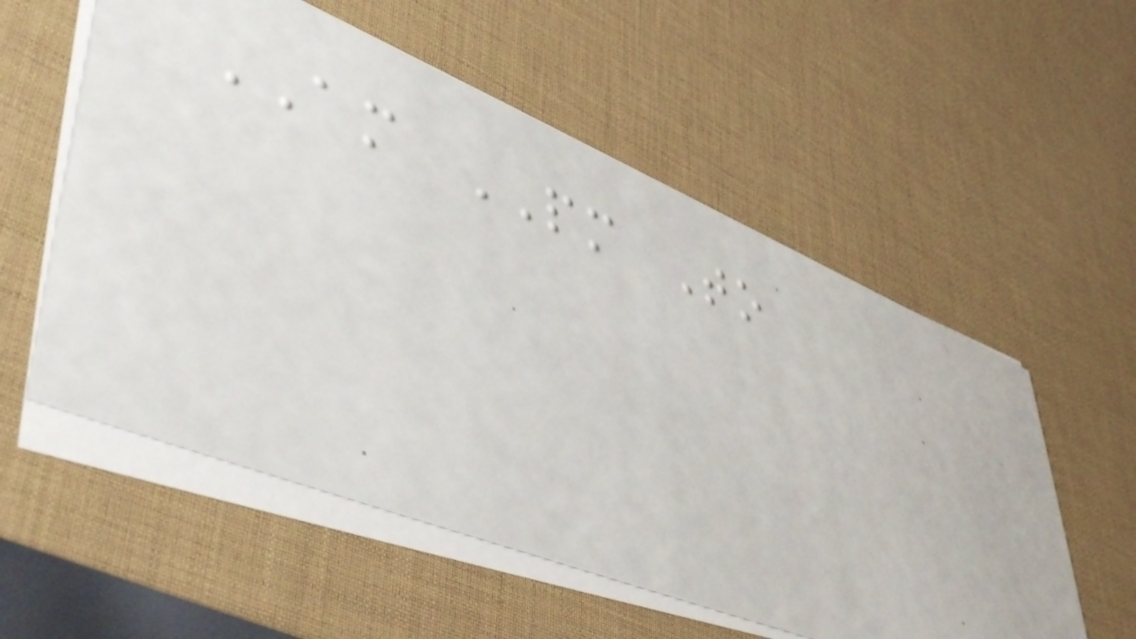AM PM To
